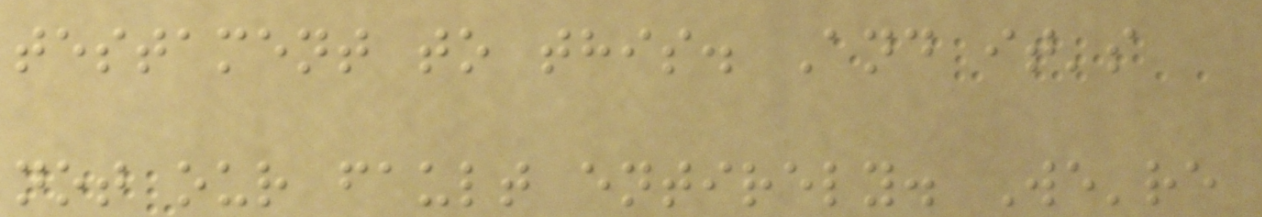testament to this. And it's
not our fault entirely. We're
